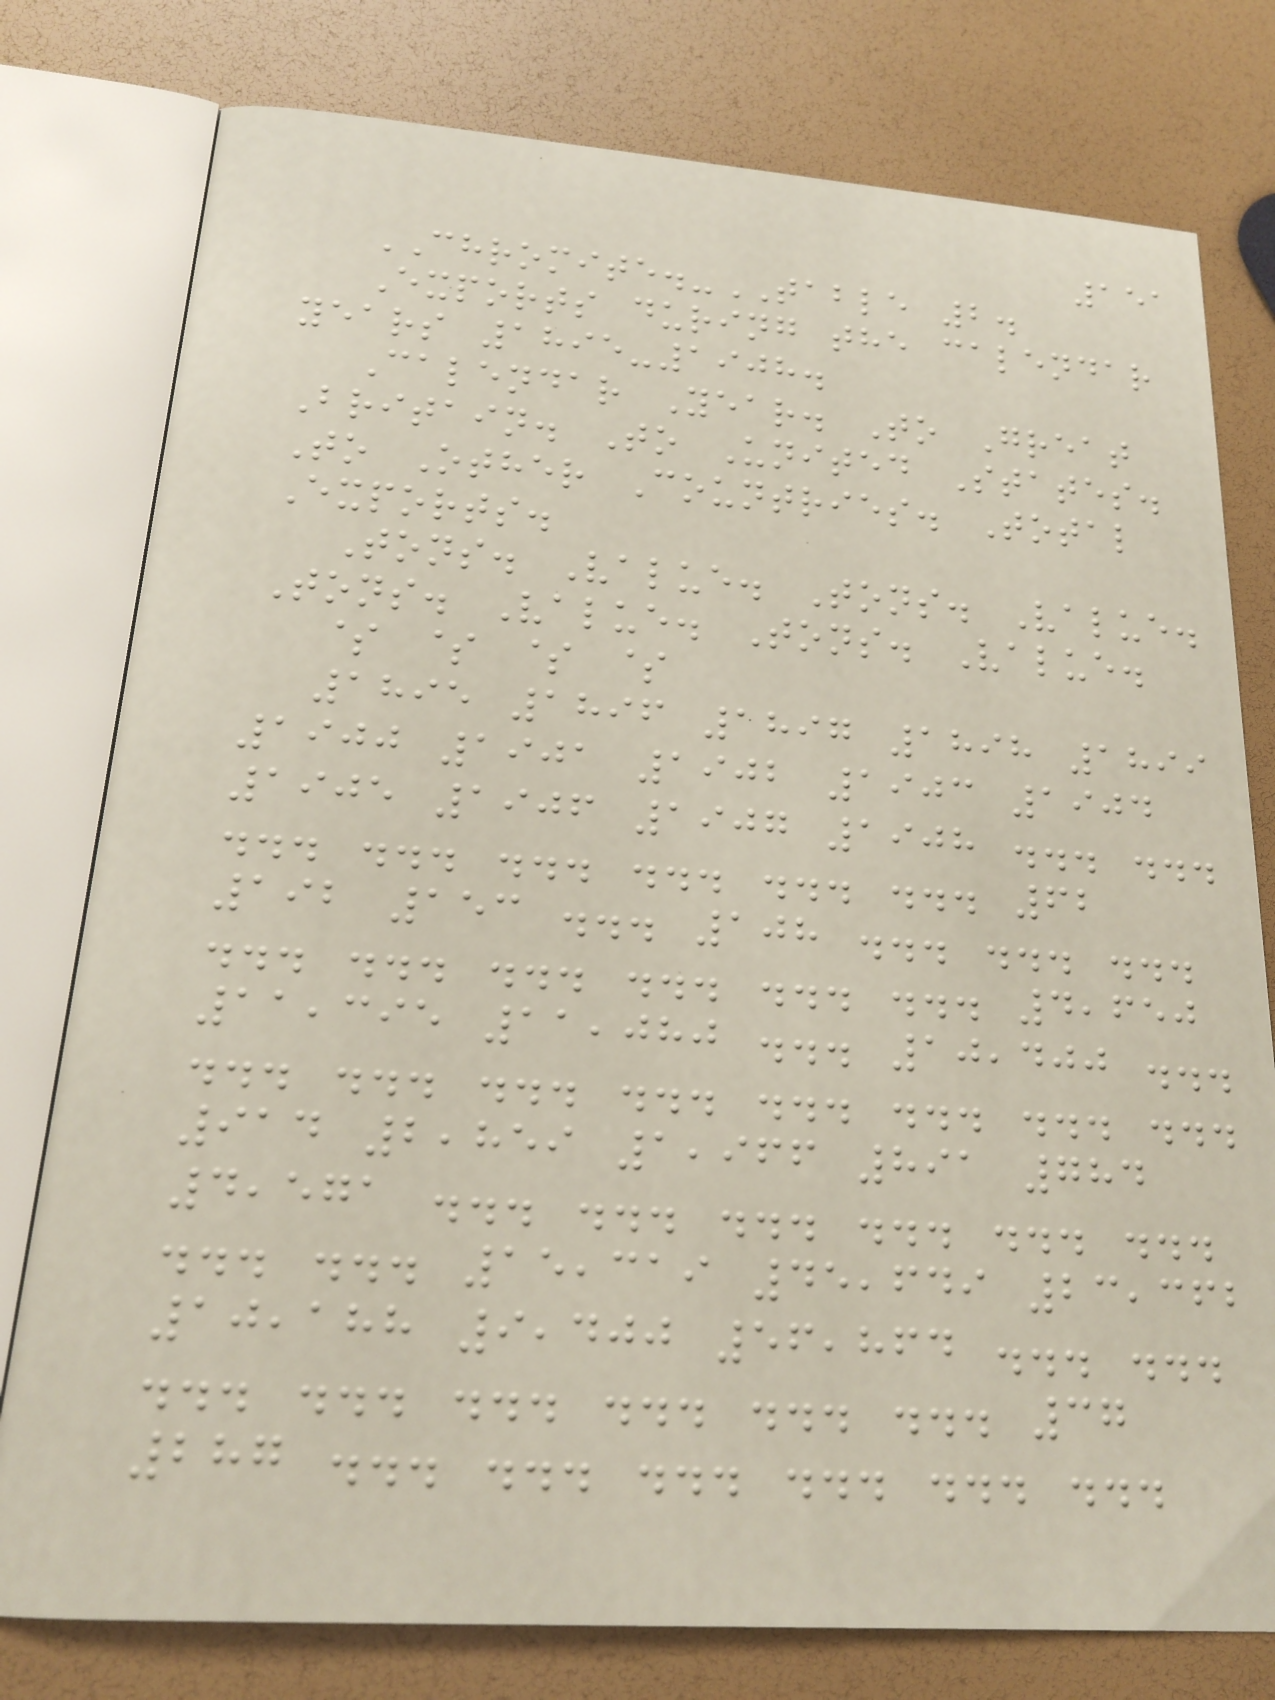151
CHROMITE.-TABLE 2.
Exports during the calendar
years 1895-1908.
Calendar Year. To Great
Britain. To United States.
To Other Countries. Total
Exports.
Tons. Value. Tons. Value.
Tons. Value. Tons. Value.
$ $ $ $
1895 1896 1897 1898 1899
1900 1901 1902 1903 1904
1905 1906 1907 1908 ... ...
... ... ... ... ... ... 62
192 153 ... 108 ... ... ...
... ... ... ... ... ... 4,650
11,395 11,080 ... 10,400 ...
... ... ... ... ... ... ... ...
914 2,859 1,966 891 784
4,571 ... ... ... ... ... ...
... ... 15,319 45,649 23,362
10,188 9,400 56,864 ... ...
... ... ... ... ... ... 37
287 ... ... ... ... ... ...
